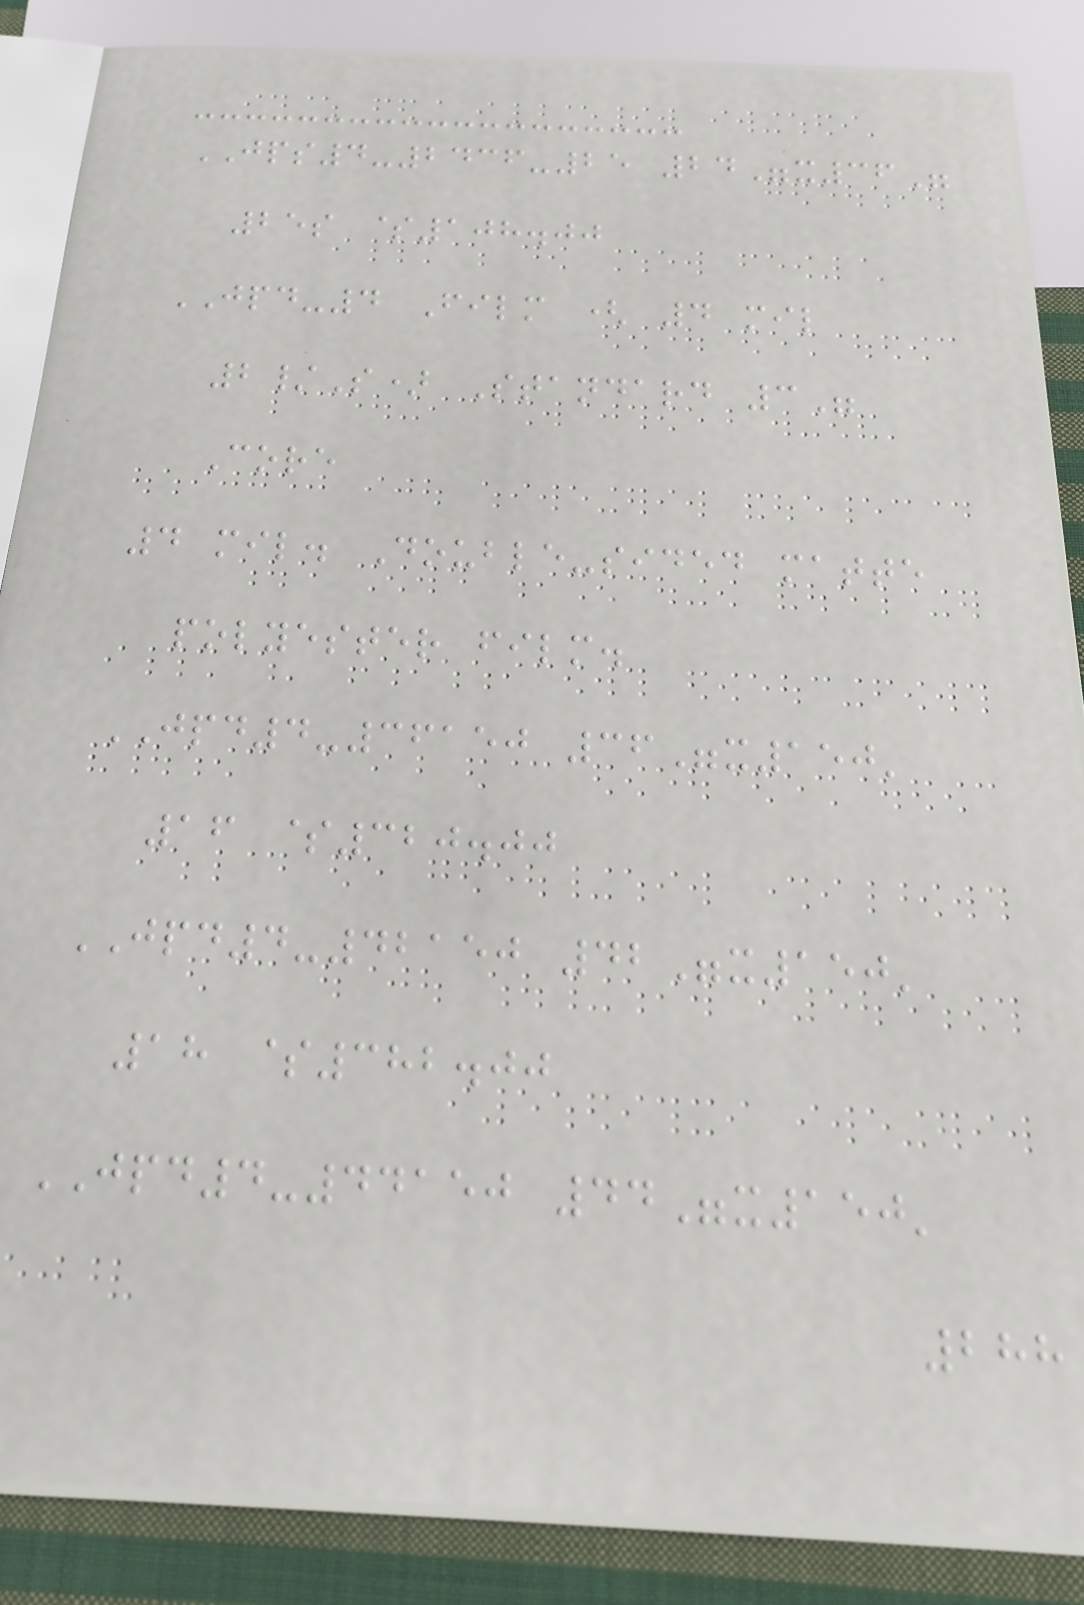JPS4-2436-25 24"x36"
25s $108.00
JPD-4 Film ( 4 mil
2/S) Standard 3"
Core
4 mil. Double-sided matte
polyester film.
JPD4-36150 36"x150'
16 $320.00
JPD4-42150 42"x150'
18 $382.00
JPD4-44150 44"x150'
288
